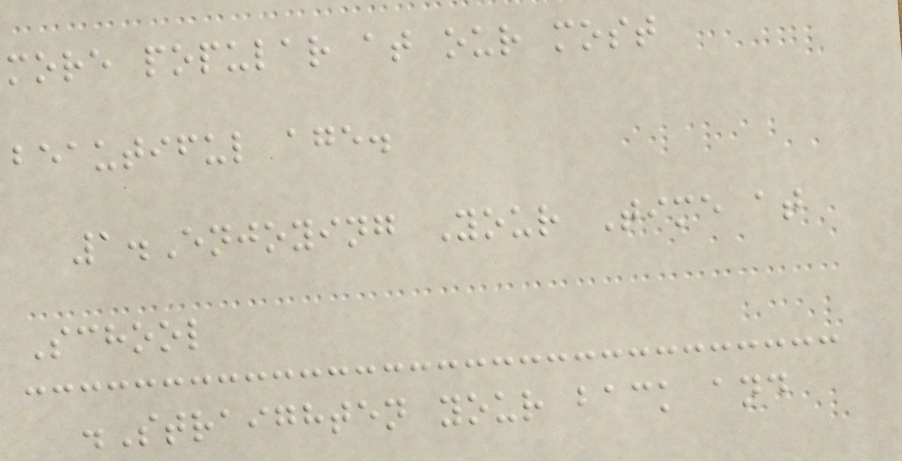more popular at our most
beautiful age.
1.Enjoying Your Time at
School
.Straighten your back and
